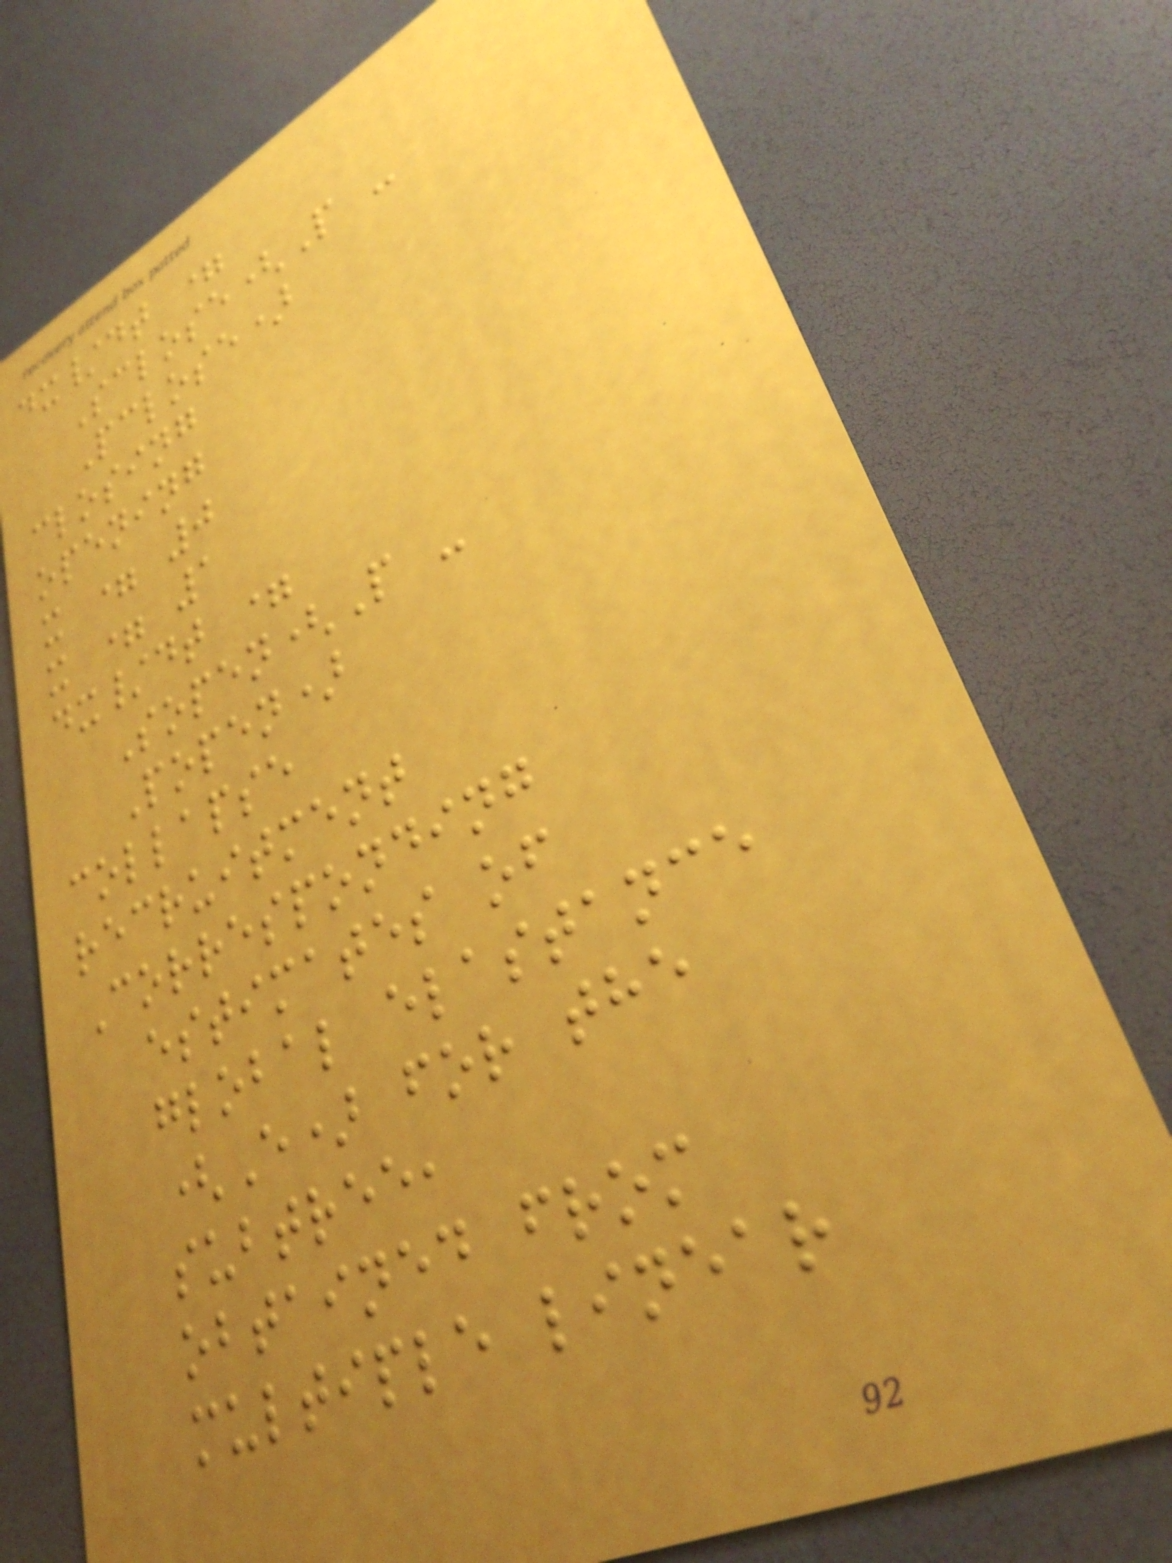dx/dt =
Sclose(P -
Pclose)
closing
opening
x = 0
x = 1
dx/dt =
Sopen(P -
Popen)
collapse
recruitment
Corresponding
estimates of
global elastance
(E) for the
subtree,
obtained from
multiple linear
